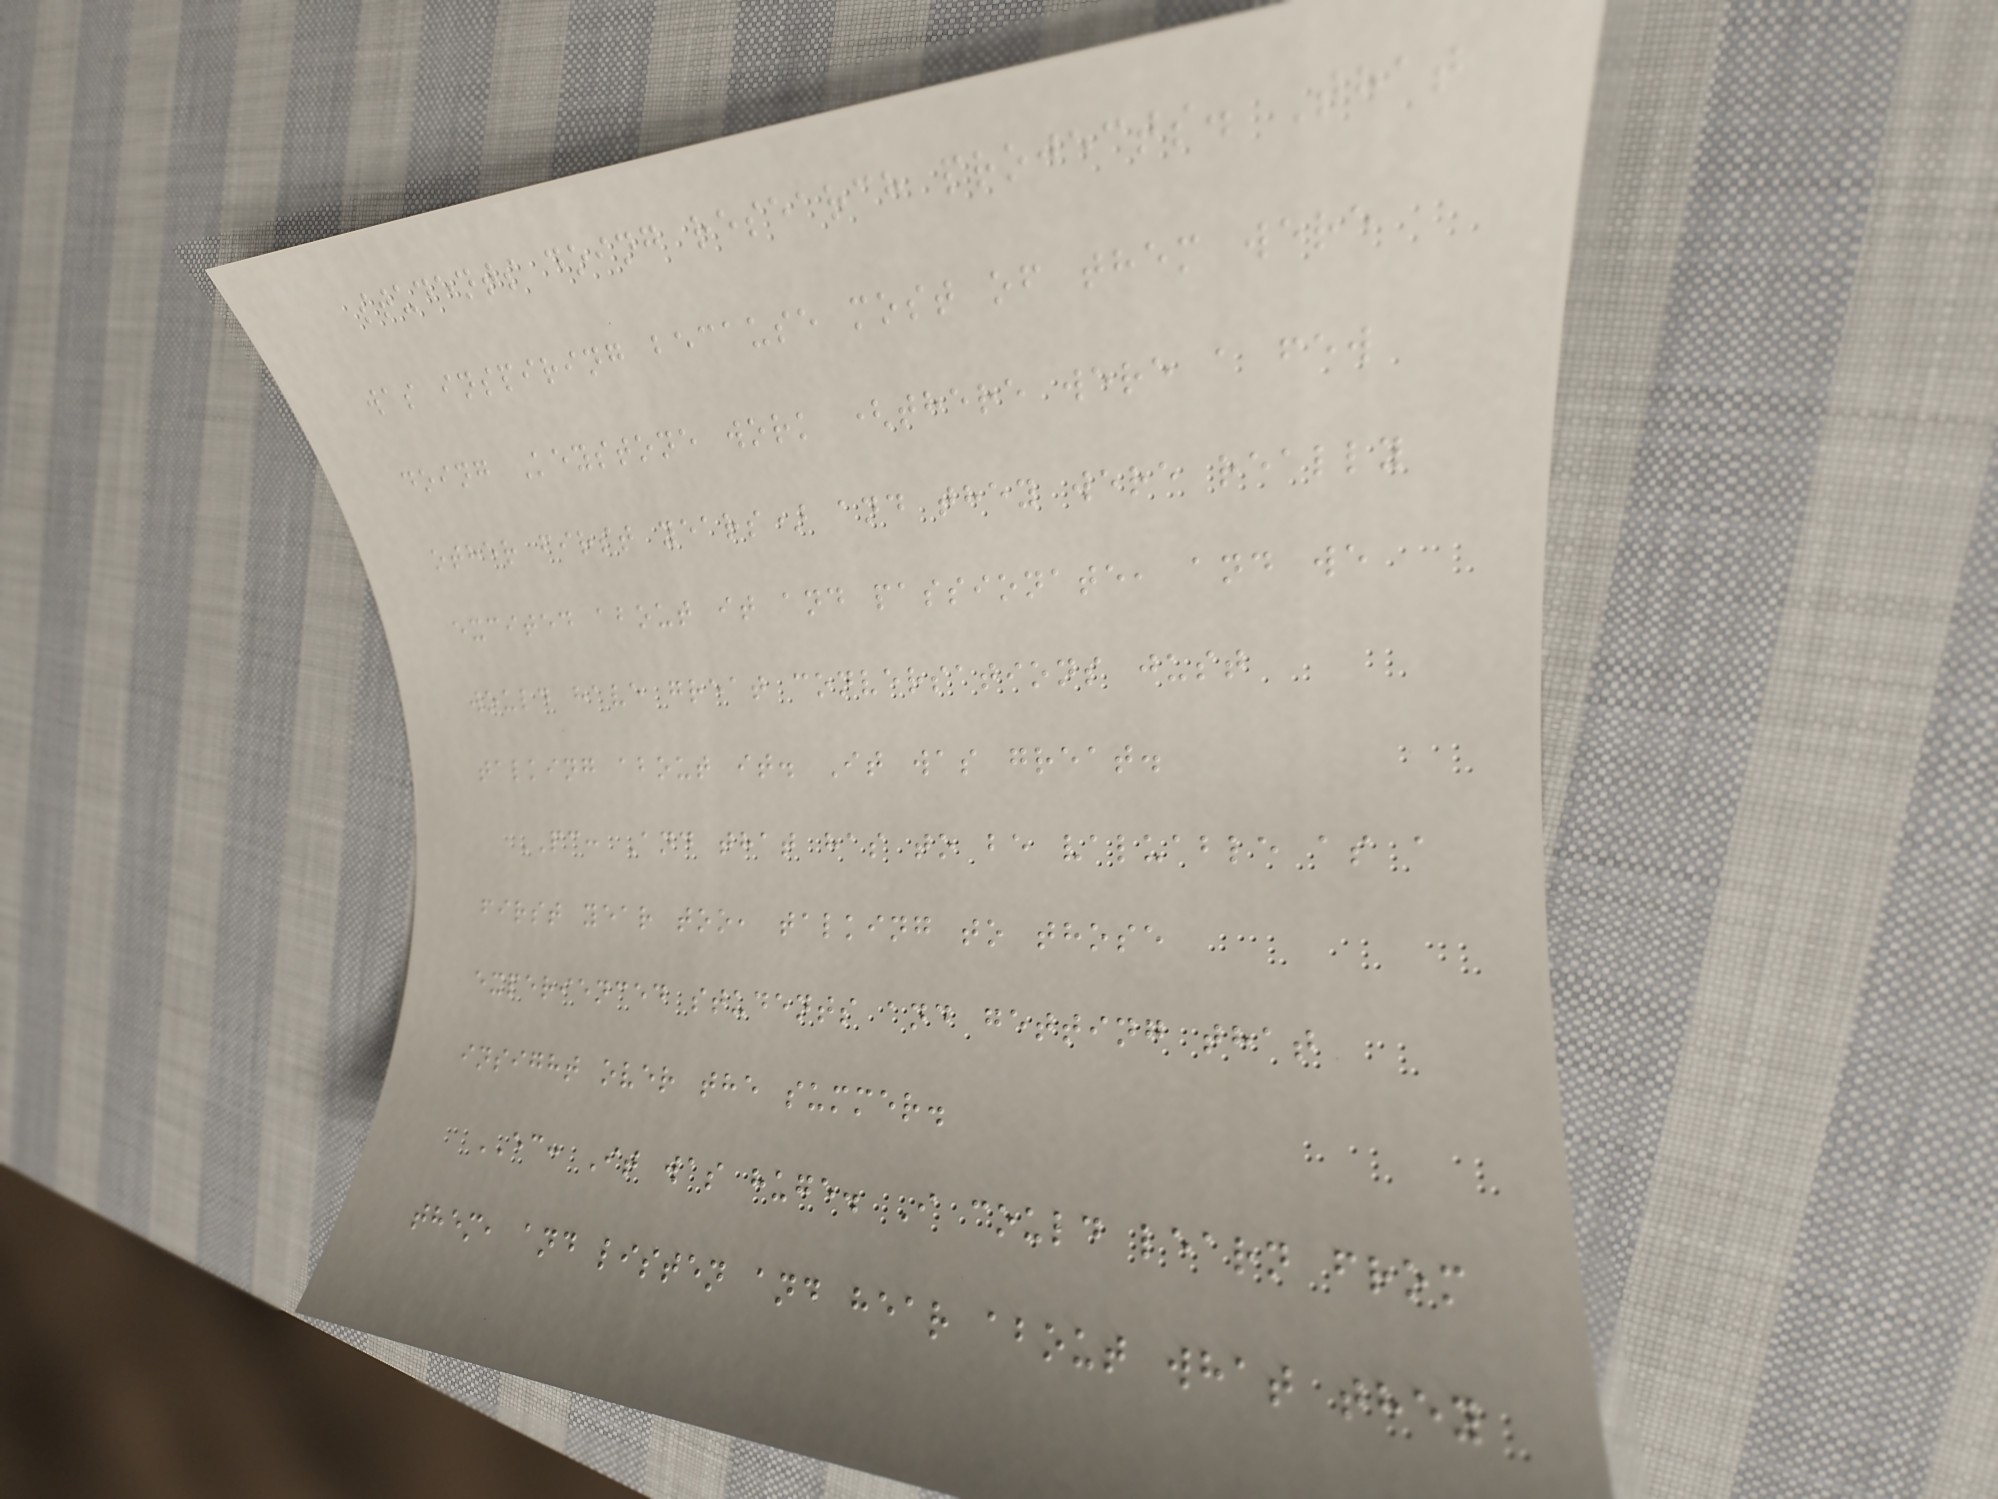students doing research projects. That
was inspiring because most of them were
doing Keystone work (there were a few
other first years) and they were really
excited about it and passionate, and we
would have great conversations just
talking about it. It was great.
PC: And that has to be valuable as a
first year too, talking to those
experienced students and getting that
insight over the summer.
EC: It was huge. I could learn from
them, and listen and hear about what they
